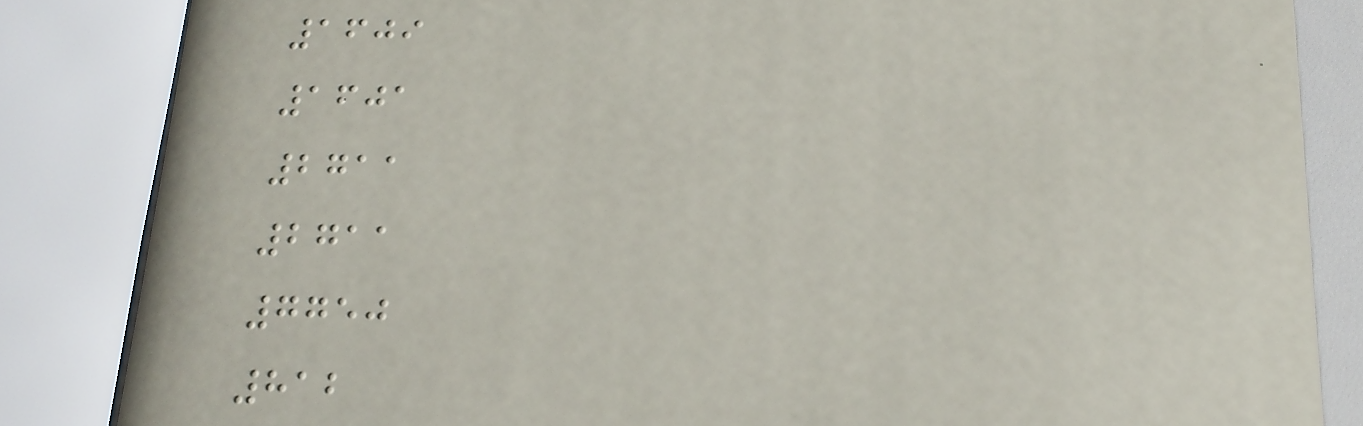1609
1601
2711
2711
7750
812
